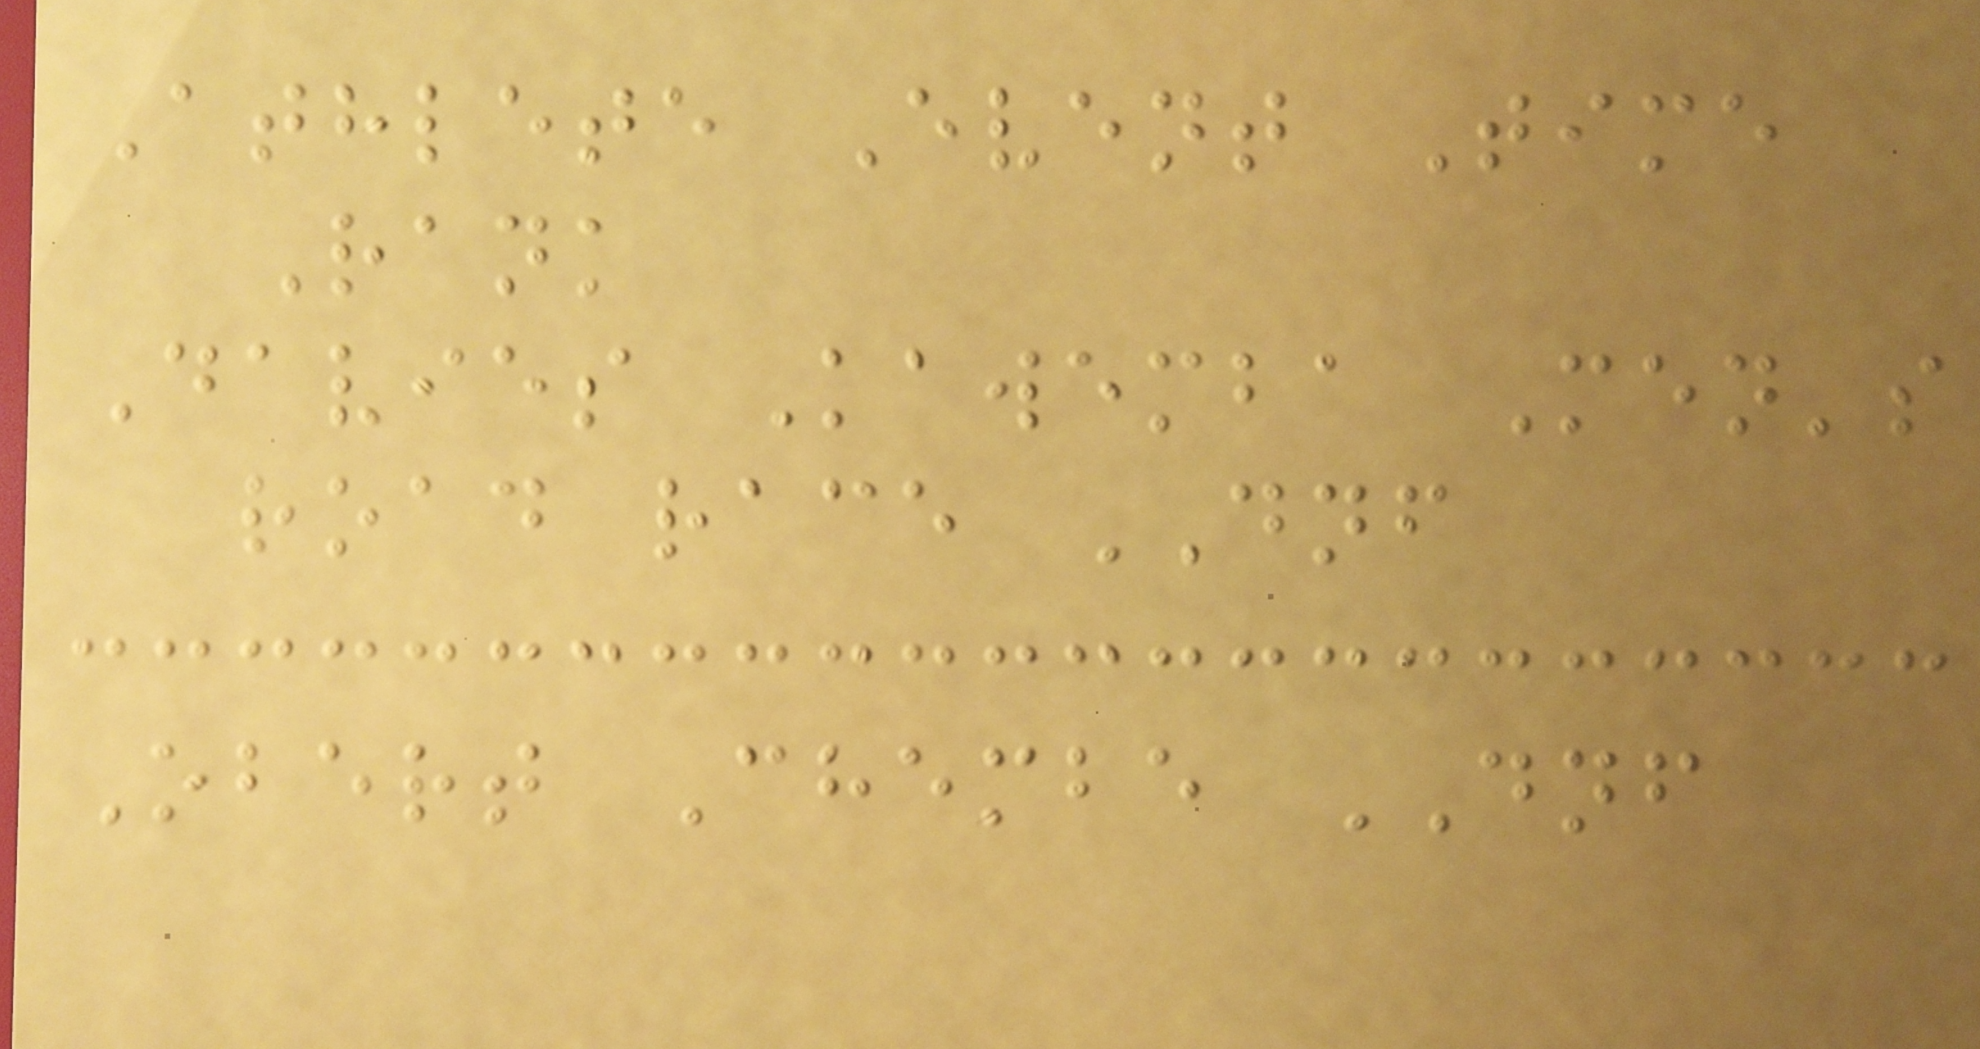Athlete Event Time
Rank
Davies Kawemba Men's
road race DNF
Obert Chembe DNF
